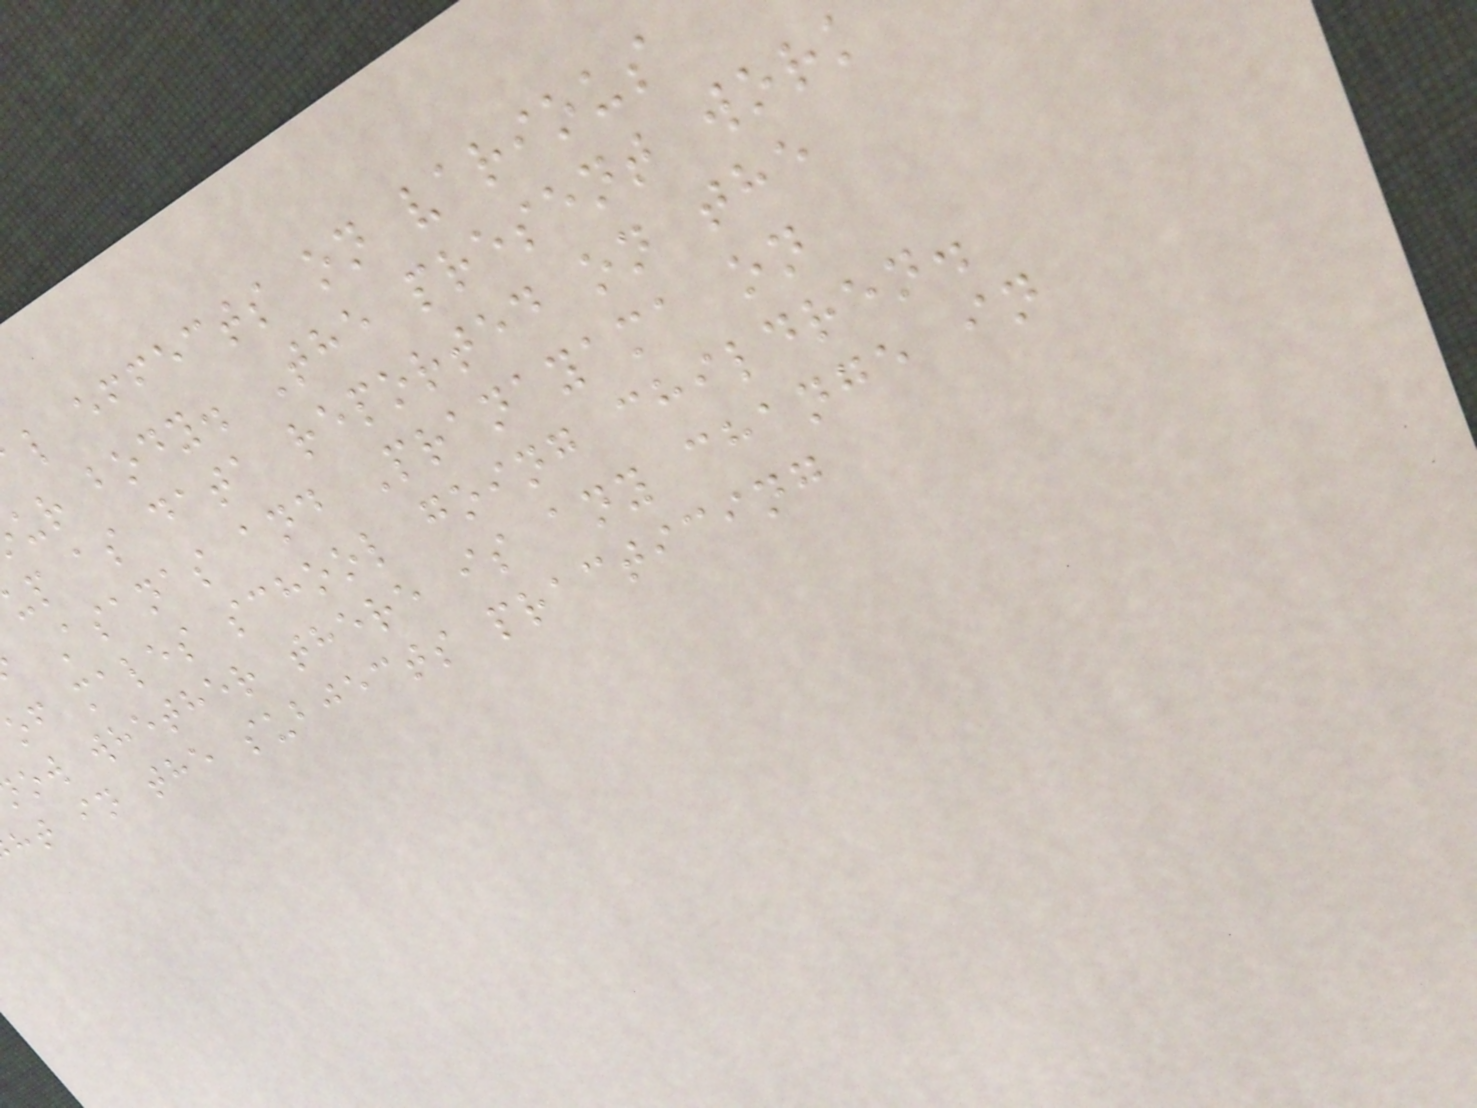l effects on various
ur body. The present work
p as data reported on the
Asanas and Pranayama on
of males school going children.
ow whether there is any change in
ht in the subjects practicing
